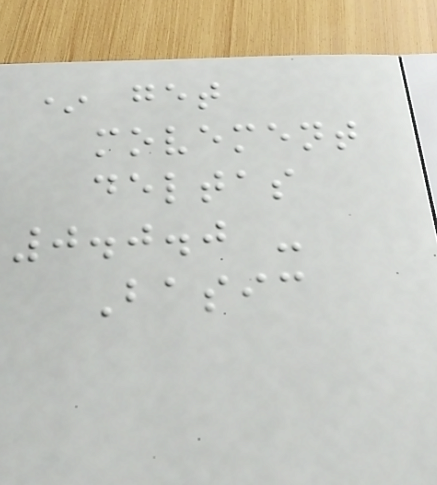* get
movement
deltas
0.0.0 -
Basic
